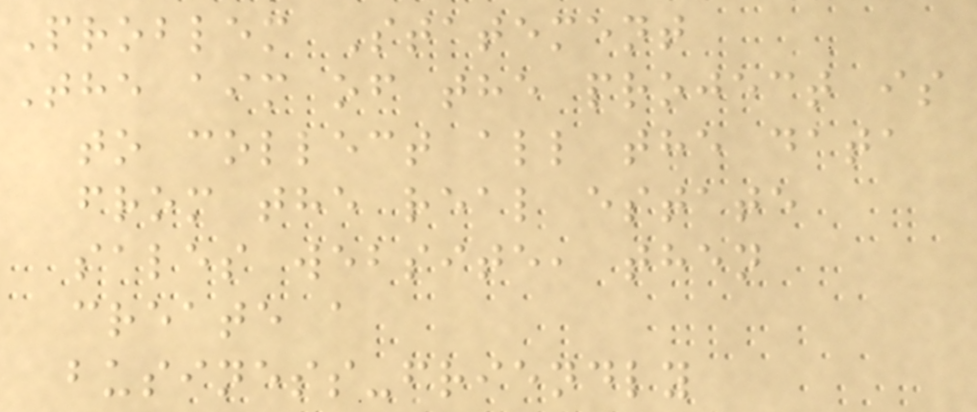Problem Statement
The aim of the project is
to collect all the data
from the real estate
sales website, then
create a
business-friendly
